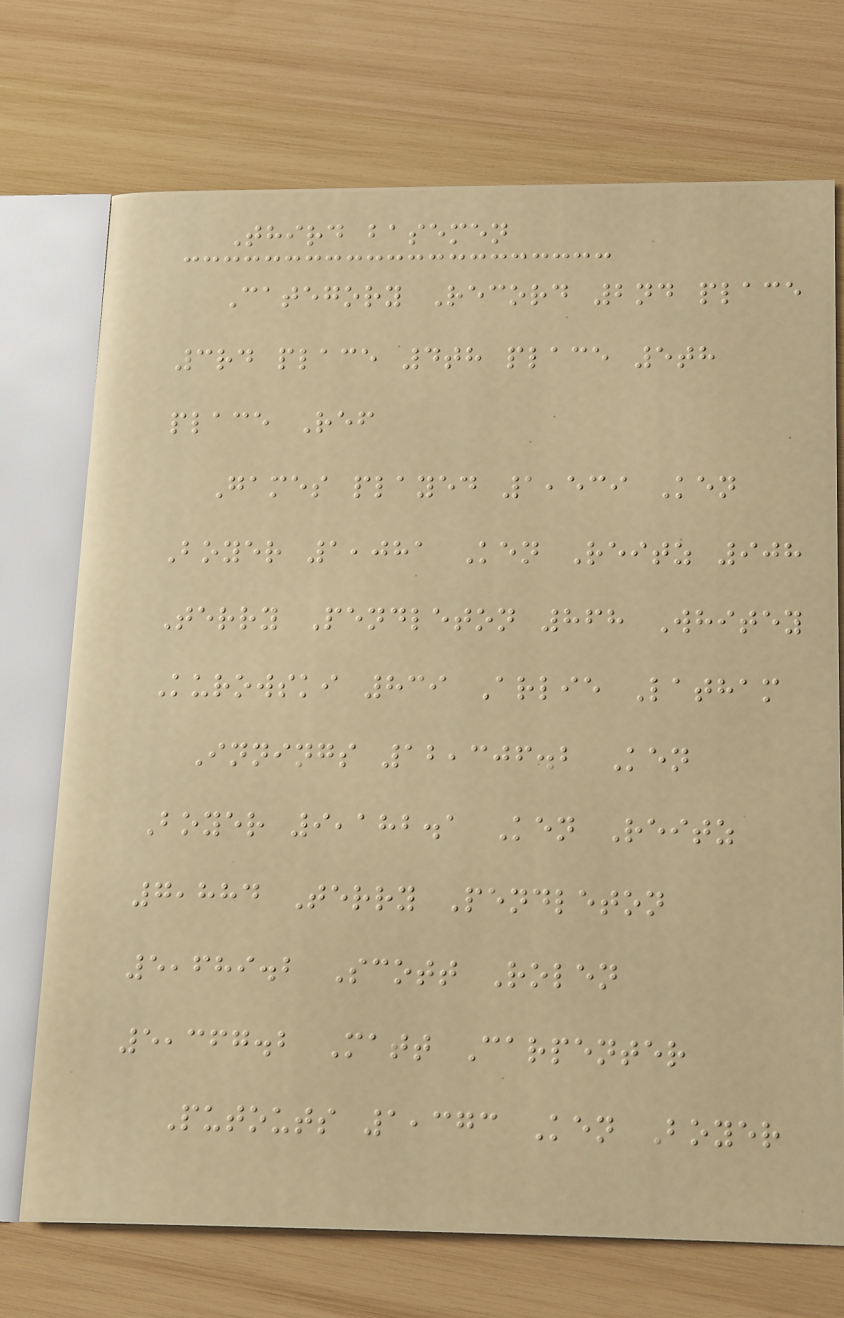Third basemen
Category Record 2nd place
3rd place 4th place 5th
place Ref
Games played 1,539 Ken
Boyer 1,081 Ken Reitz 908
Terry Pendleton 868 Whitey
Kurowski 839 Arlie Latham
Innings 12,306.2 Ken
Boyer 9,182.1 Ken Reitz
7,884 Terry Pendleton
5,689.2 Scott Rolen
5,367.2 Matt Carpenter
Putouts 1,373 Ken Boyer
